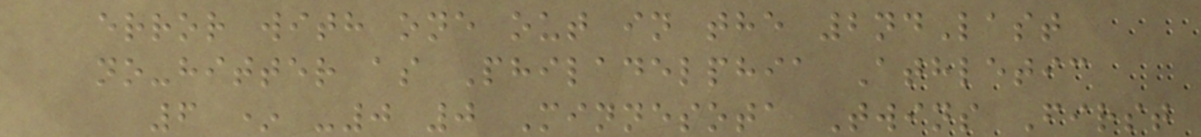error with one out in the 2ndLast
no-hitter as Philadelphia Athletic
6 * -0 0 Minnesota Twins First
